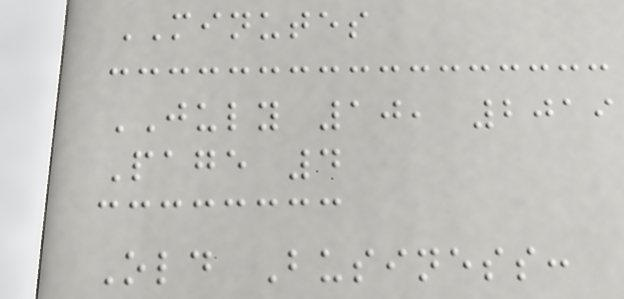MINUTES
JULY 10, 2019
Page 4
Old Business:
